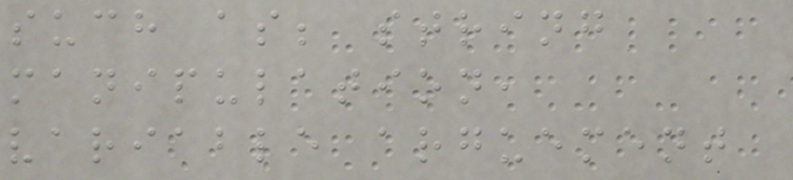such as; string
manipulation,
variable arguement
